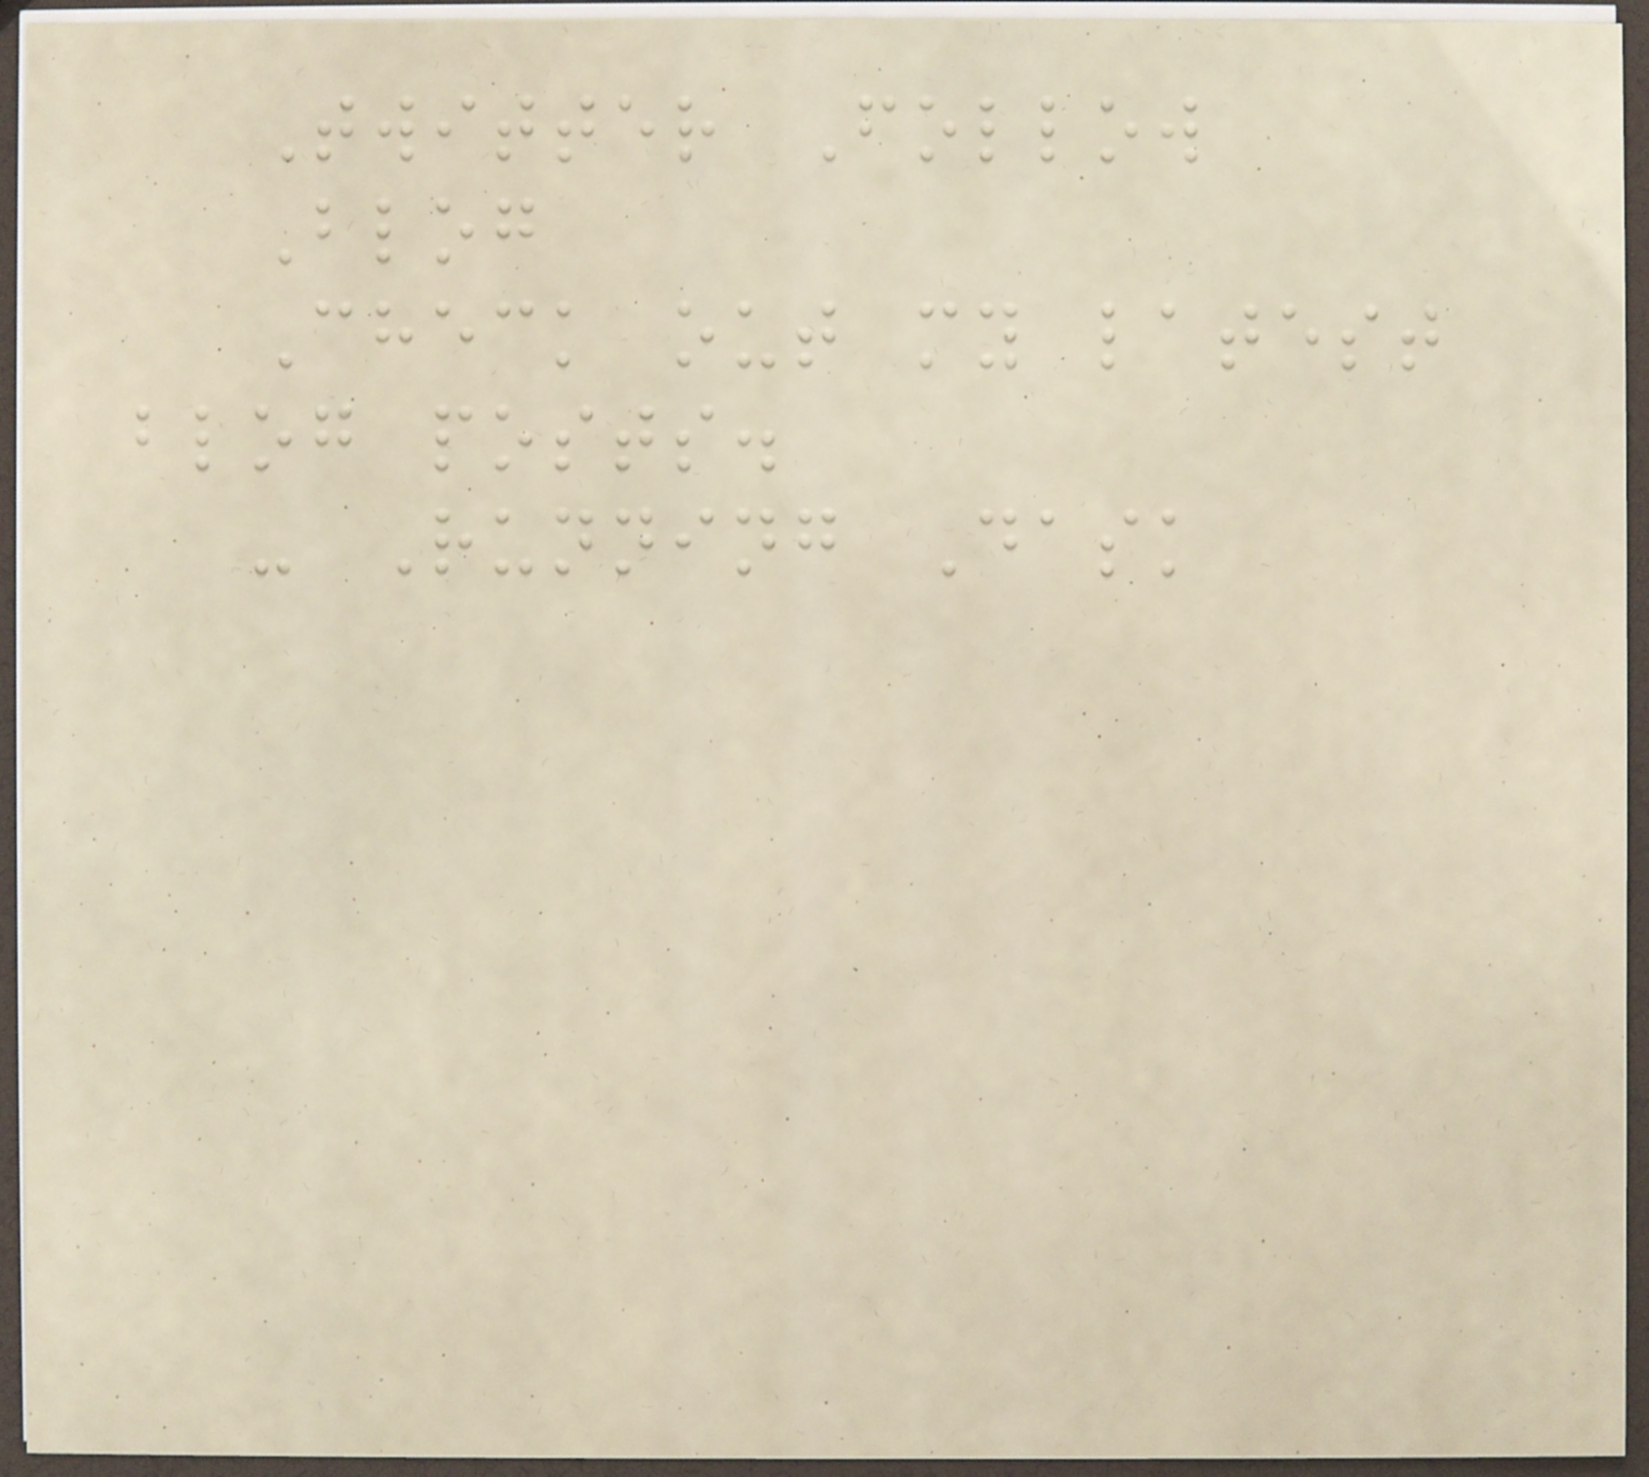Twitter Follow
Blog
Check out my latest
blog posts.
- Running Dask
